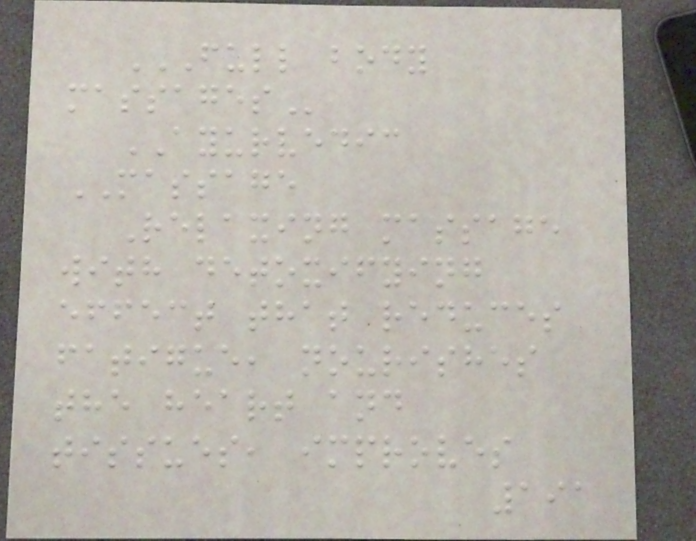FULL BODY
MASSAGES
AYURVEDIC
MASSAGE
Relaxing massage
with detoxifying
effect that reduces
fatigue, nourishes
the heart and
tissues, improves
191
